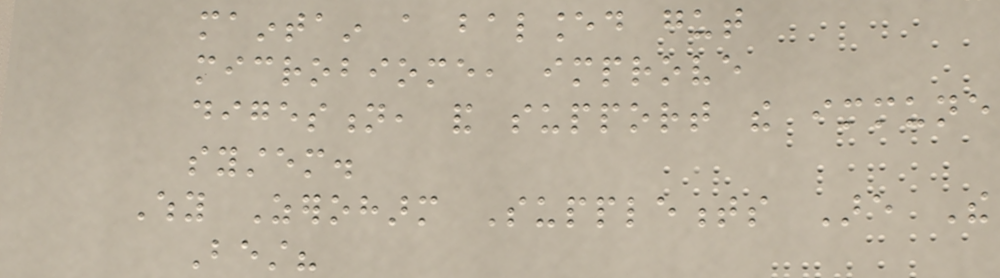maintain a balanced gut
microbiome, improve
digestion, and support the immune
system.
Why Zeroharm Supplements Are The
Best?
